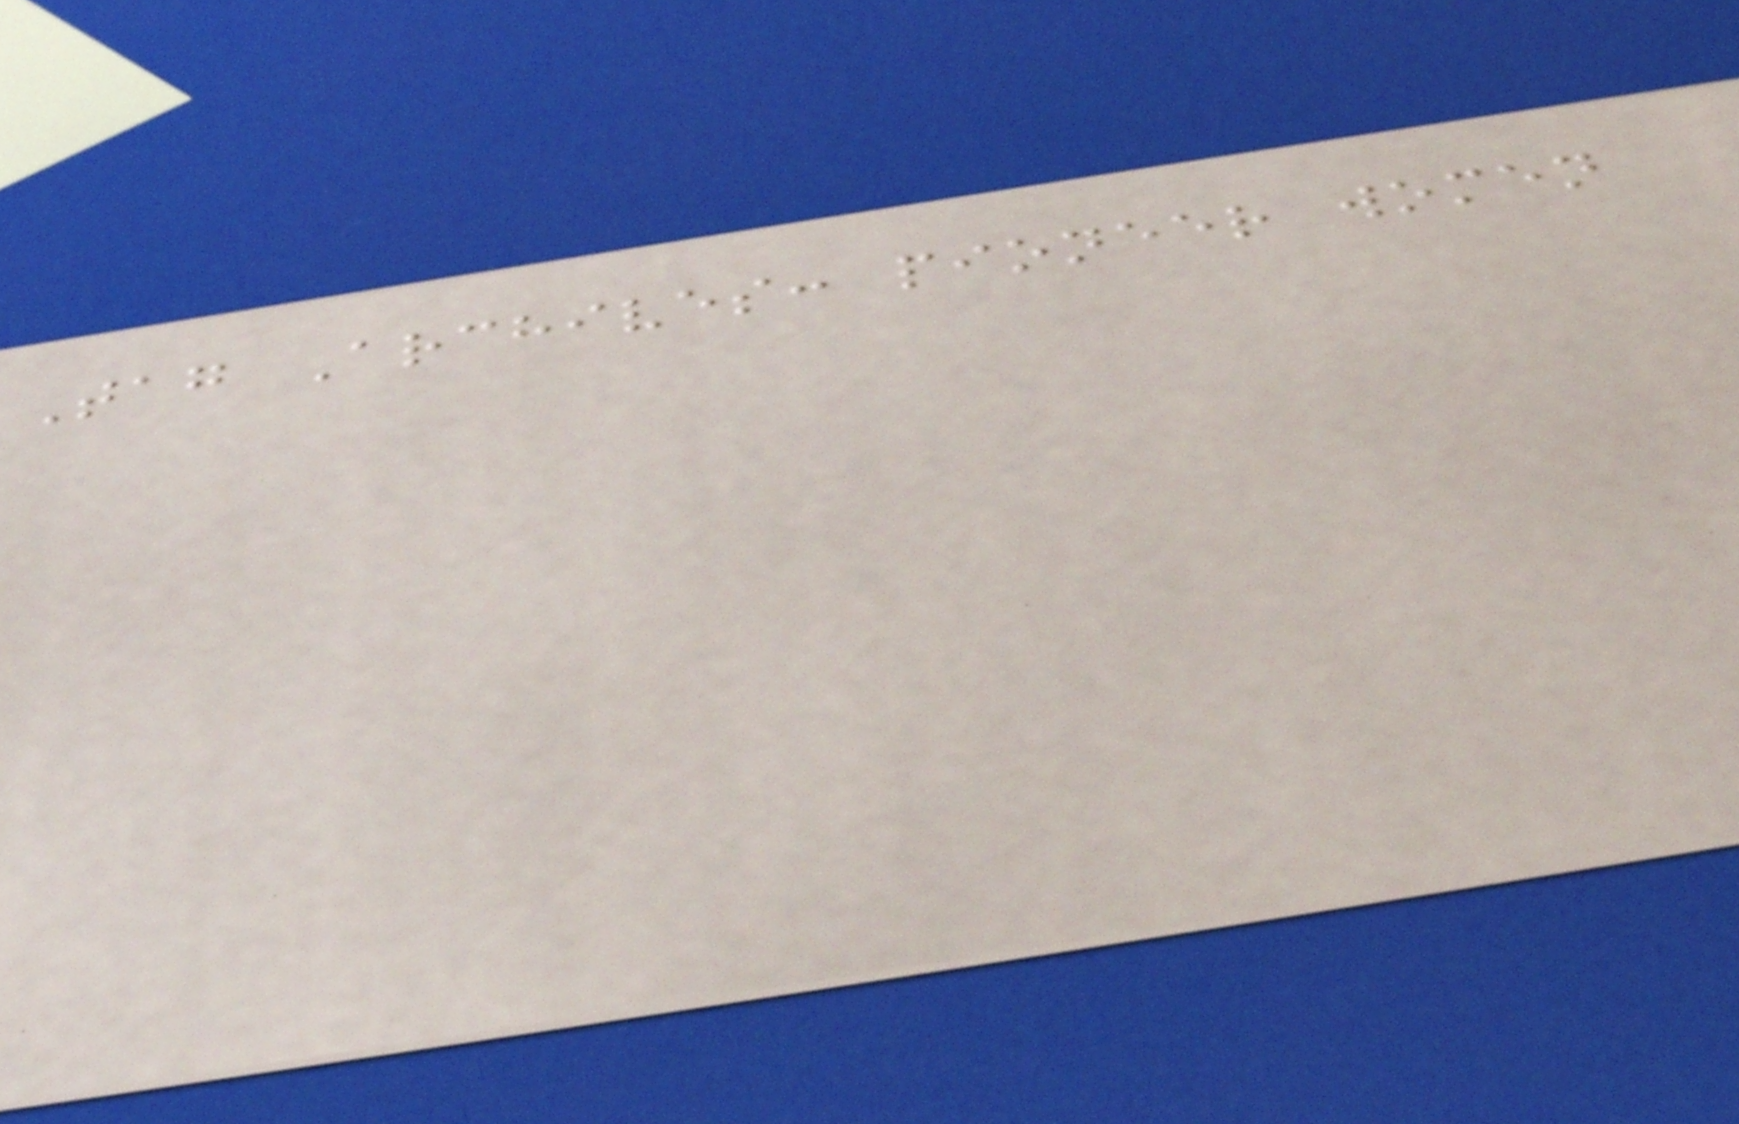Tag Archives: pioneer women
